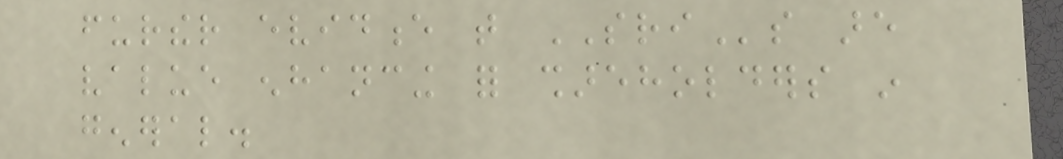further evidence that SRIs are
value enhancing for shareholders in
general.
